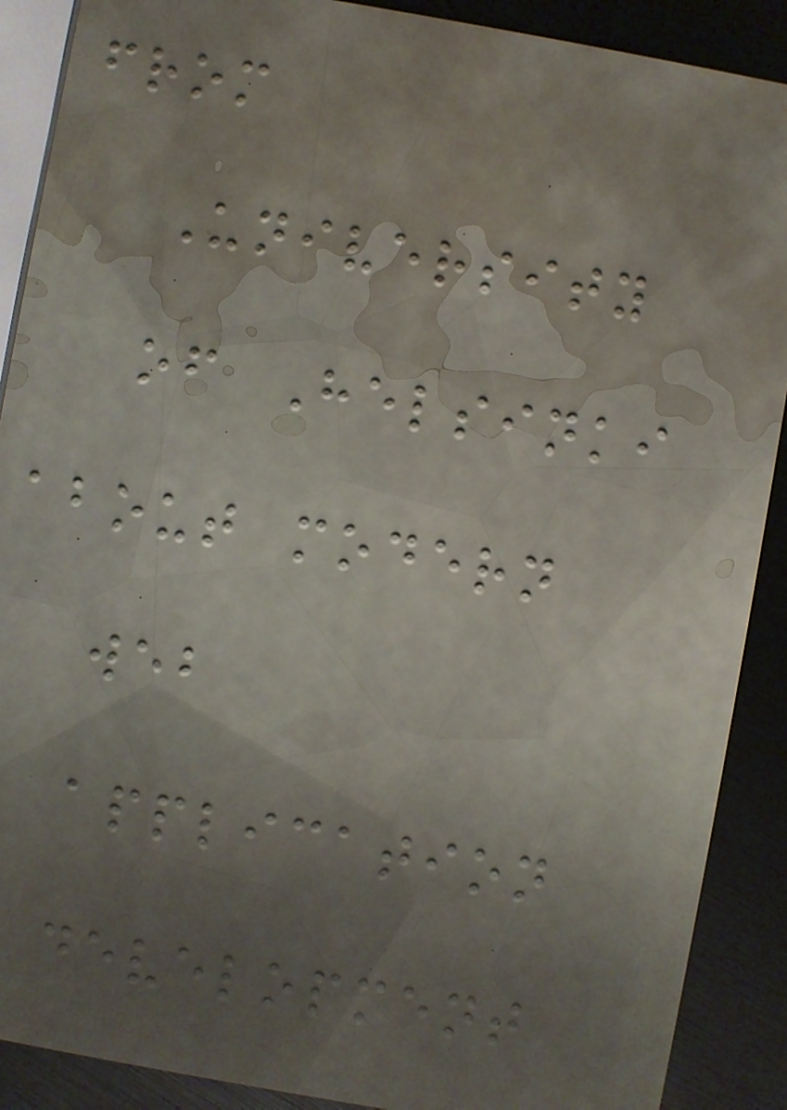from
University
of Helsinki
about modern
web
application
development
